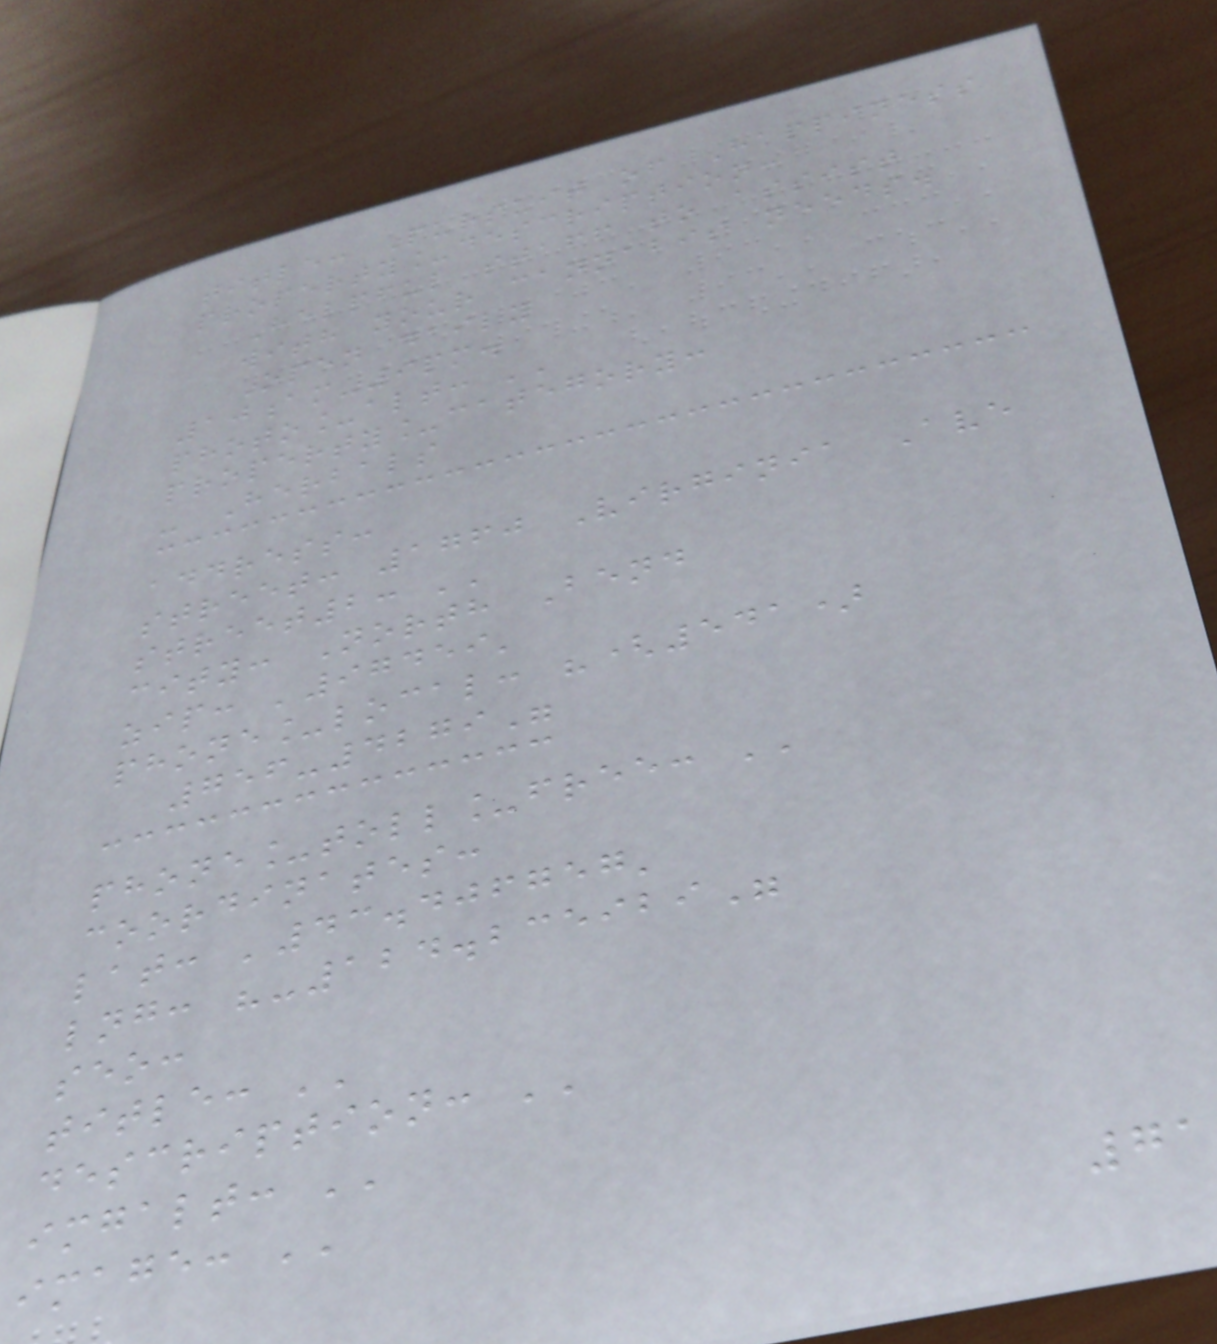title: Pursuit of Happiness
property_description:
Helpful staff to assist
with your cannabis needs.
Open daily
10am-9pm.
photo_alt: ''
property_category:
- Herbals
address:
street: 1760 Virginia Ave
street2: ''
city: North Bend
zip: '97459'
phone_local: "(541)
756-4279"
phone_toll_free: ''
coordinates:
lat: '43.406757'
lng: "-124.235929"
seo:
title: ''
description: ''
imgalt: ''
image: ''
71
